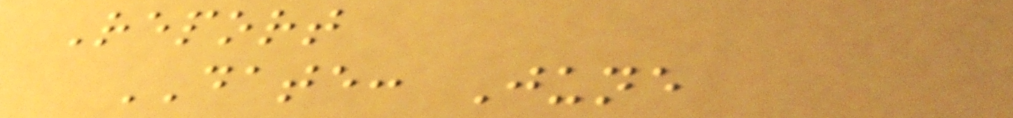Report
DATE: June
